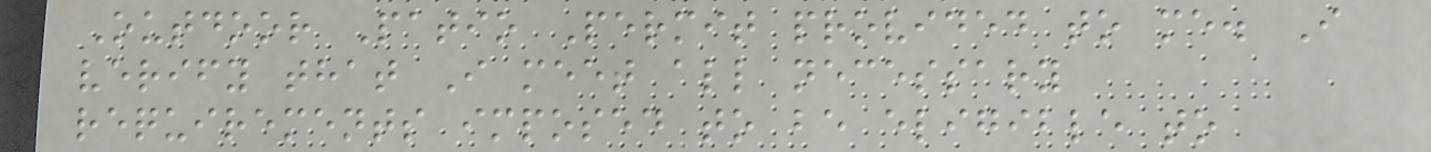Outdoor Patio Permit provided to me. I
verify that I meet all necessary
requirements imposed to be eligible to
